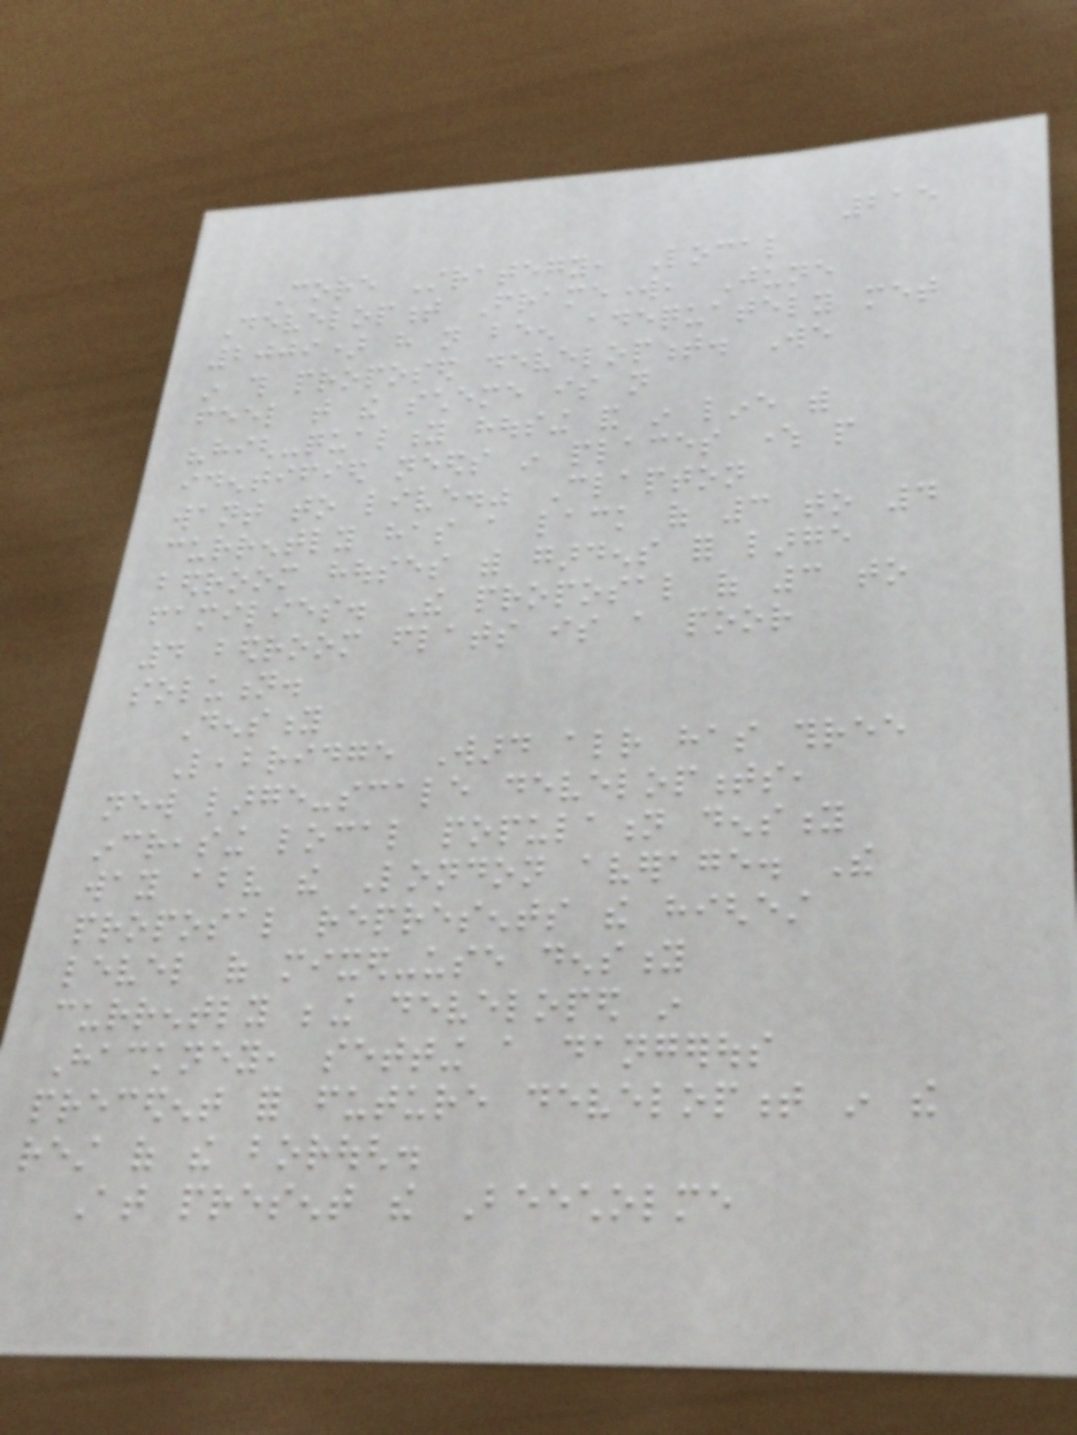215
Core Strategy, Local
Development Framework, June
2009) have not been adequately met
in this proposed development. We
feel that the scheme is not
"high-quality housing and in line with
identified needs in places where people
want to live." Clapton
currently has a lack of 3 to 4
bedroom houses with gardens for large
families. The proposal of 3 to
4 bedroom flats is a poor
solution.
Density
Leabridge Ward already has three
new large-scale developments,
increasing local population density
way above the London average. The
proposal represents the highest
level of mixed-use density
currently being developed in
Hackney, setting a dangerous
precedent for future development in the
rest of the borough.
At present the Beecholme
